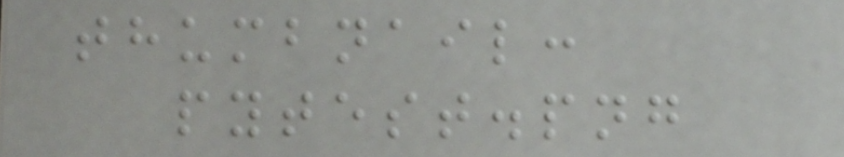thumbnail:
pytest.png
